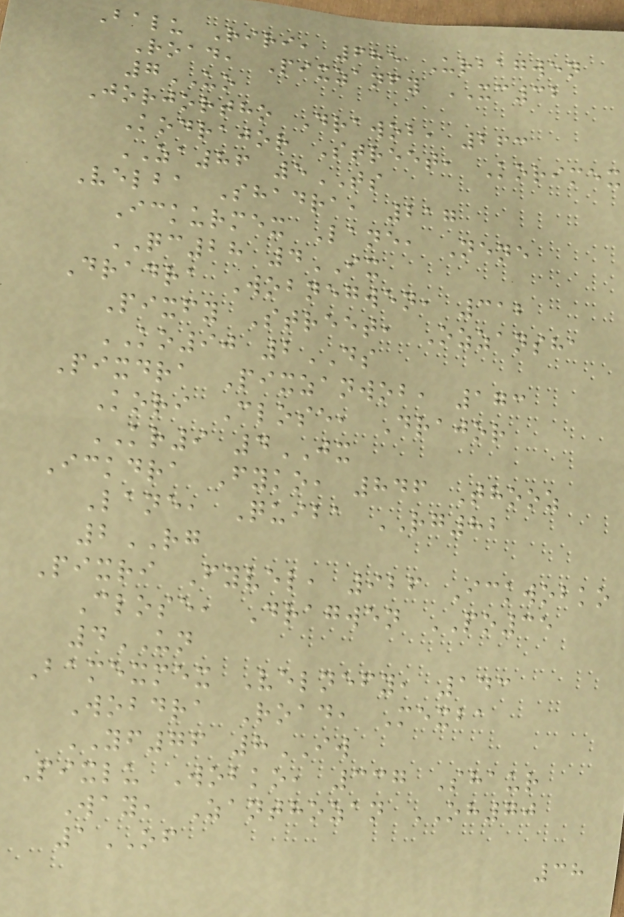Balu Riri, 685 Urbagwen
Road, Pixzanfy XC32
7UO
Jorjortho Drawob, 263
Kodrajor Street, Korimex
ZA86 5TS
Velba Shadra, 217
Ickurmex Lane, Nene
QC28 4IX
Dradra Wobnegwen, 312
Pixfy Street, Ozzansha
KO90 2DS
Pixdra Pixzanwob, 173
Kori Close, Drajor
KR9 4JX
Ickdra Fyko, 846 Thooz
Lane, Quiba RG82
2RG
Pixri Fyvel, 926 Ickwobko
Close, Dragwen PO35
4UN
Bamexmex Velnefy, 143
Wobdra Road, Mexba
YF76 8IW
Pixlu Wobko, 337 Shaur
Way, Zanthozan OH70
1OF
38
